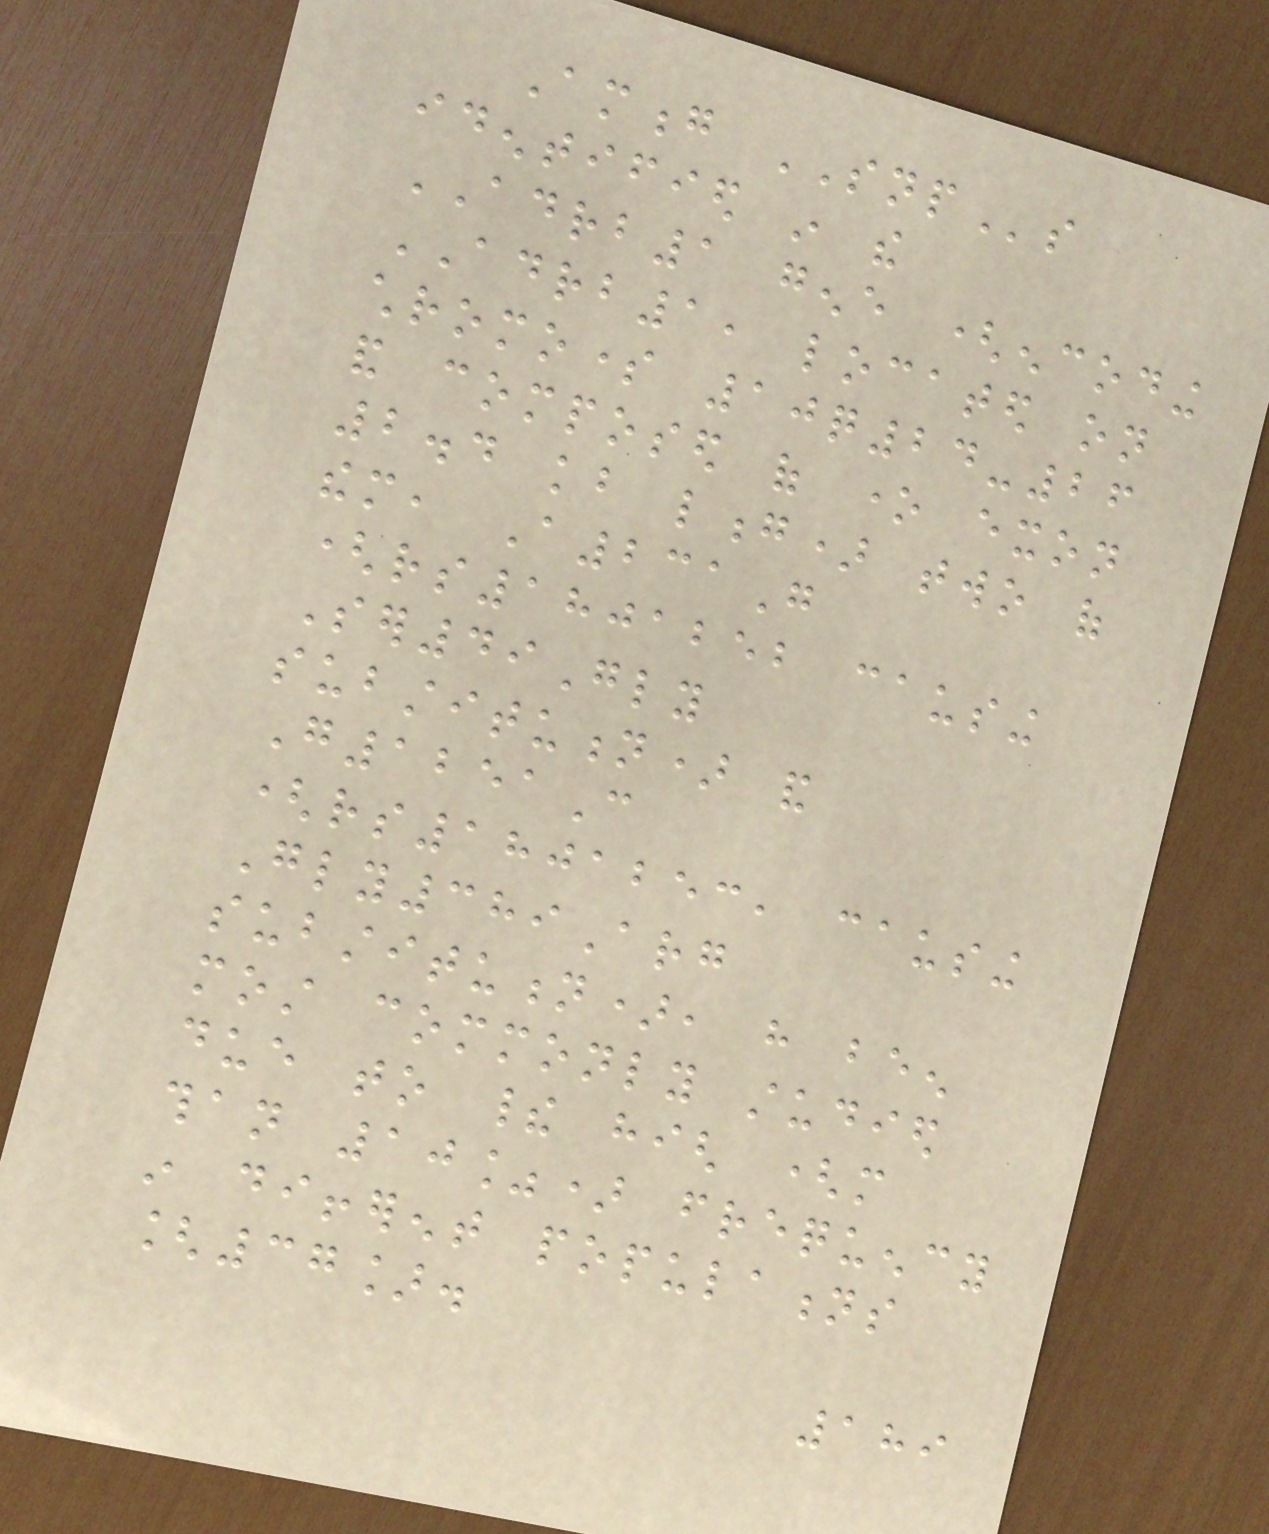Among SNPs
identified in the
ADRB1 gene (encoding
ADRB1, located on
chromosome 10q24-26
and composed of one exon
2.4 kb long) two of
them, A231G
(rs1801252 causing
Ser49Gly
substitution) and
G1251C
(rs1801253, causing
Gly389Arg
substitution), have been
most commonly studied
due to their high (more
than 10%) frequency
in different populations
[37].
189
